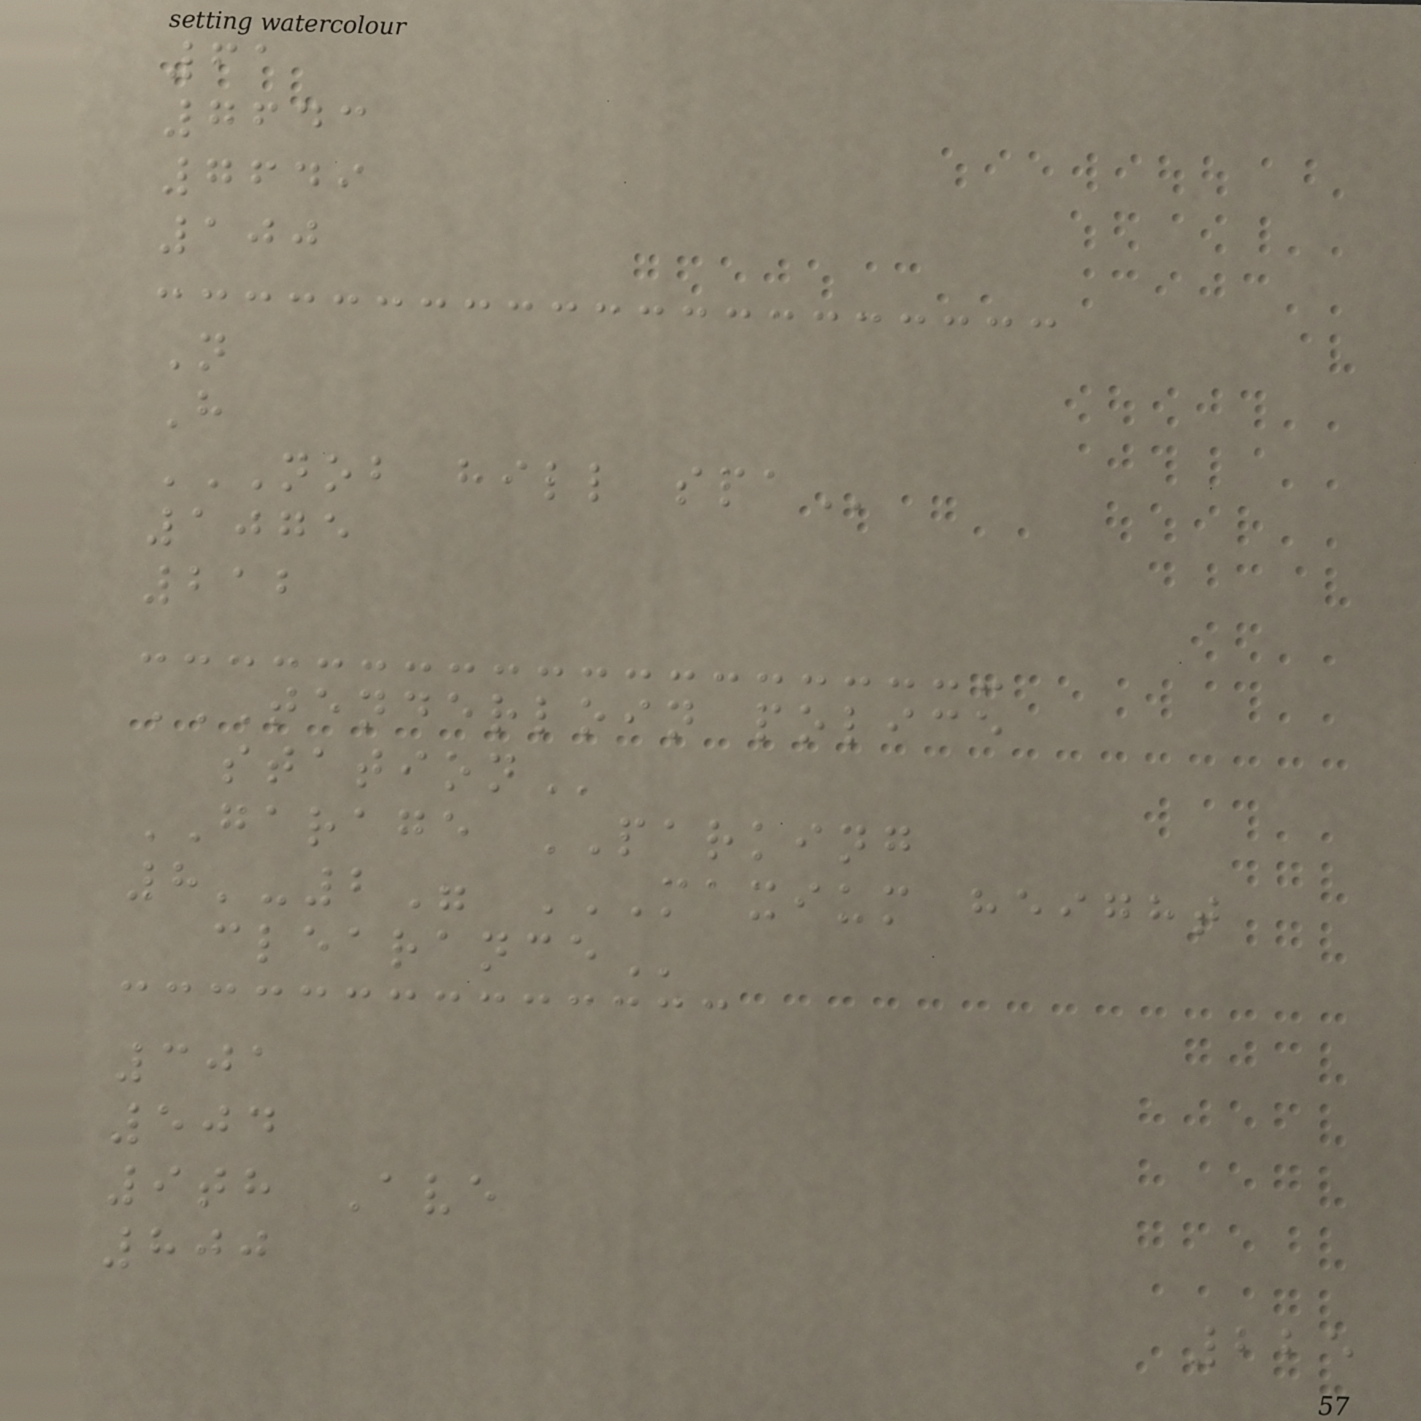61
7643
7649
100
N
H
NOB HILL SPA
1075
212
TENDERLOIN POLICE
STATION
GARAGE PARKING
8'-2" MAXIUM HEIGHT
CLEARANCE
301
504
9th Ave
800
225
